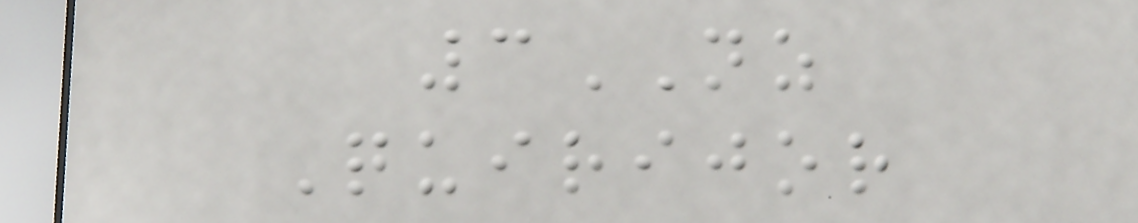3NZ
Quirijor
